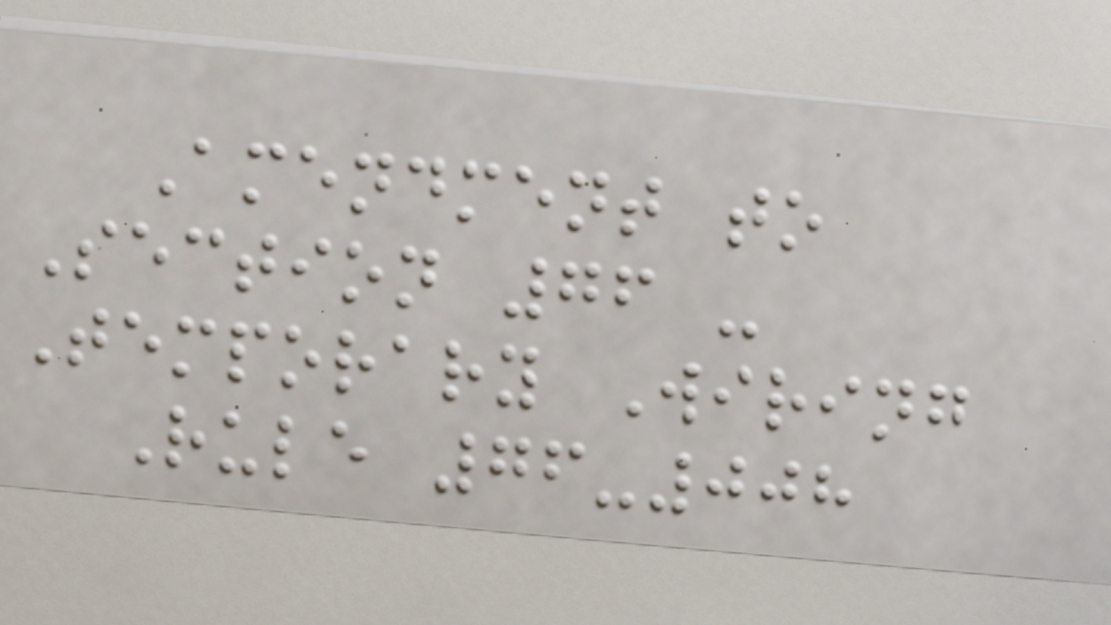Amendment to
Section 76 -
Temporary Wiring
Rule 76-008
